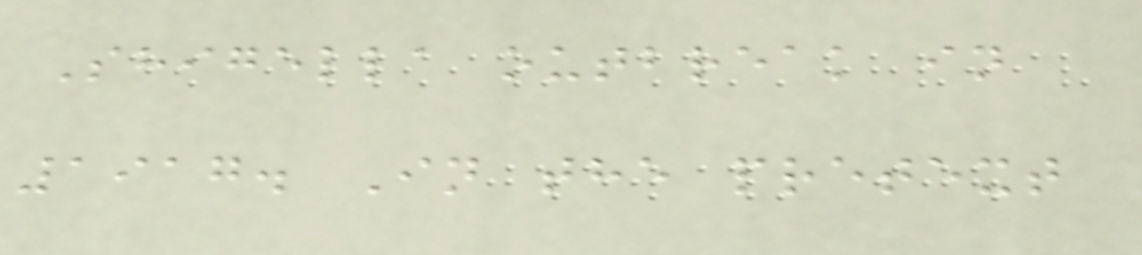Shigella outbreak in
1917. In the pretext
